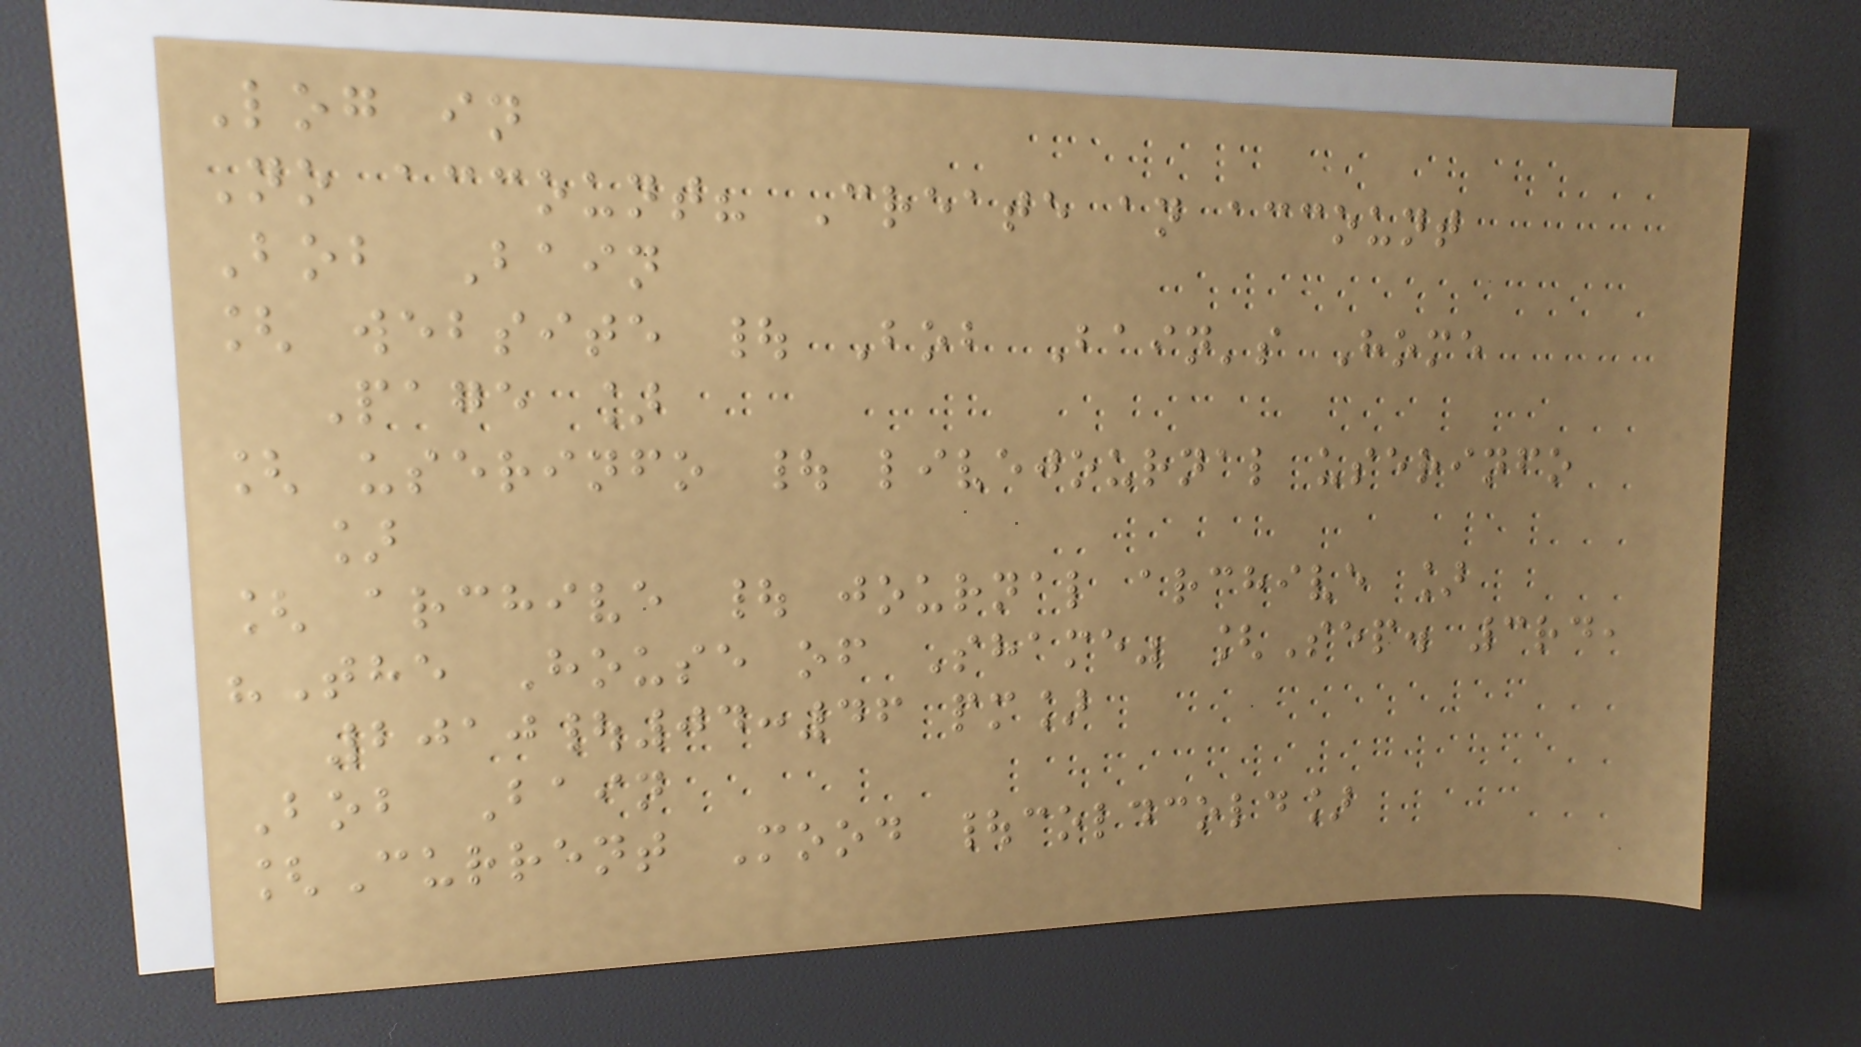Log in
No account? Create an account
Bob Bain
[ website | Bob Bain's Home
Page ]
[ userinfo | livejournal userinfo
]
[ archive | journal archive ]
"The House of Shame" [Sep. 3rd,
2010|04:46 pm]
Bob Bain
[Current Mood |coldcold]
